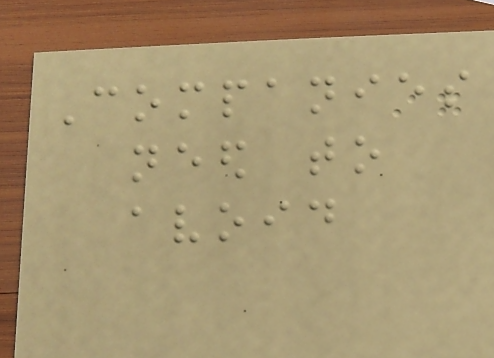Companies
need to
avoid
